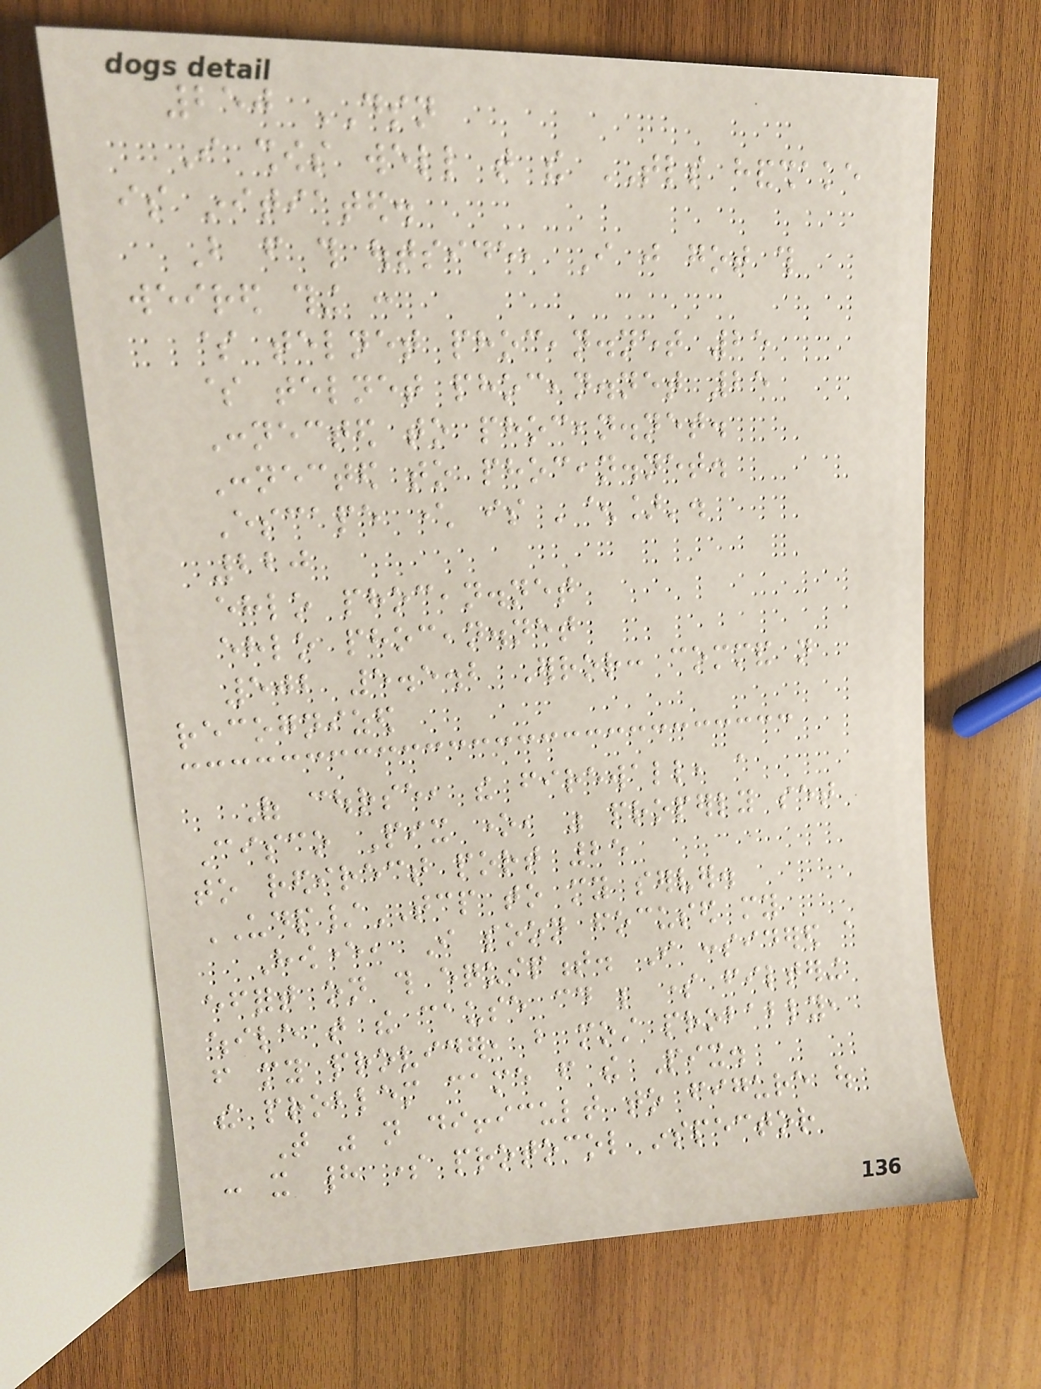250 DSN
I shows well that the TLS handshake
is initiated.
But from this outside, I just got this
weired thing :
$ telnet phocean.net 25
$ telnet phocean.net 25
Connected to phocean.net.
Connected to phocean.net.
Escape character is '^]'.
220
ehlo phocean.net
ehlo phocean.net
502 5.5.2 Error: command not
recognized
Of course, the firewall, a
Cisco Pix one, was properly set
to redirect port 25
UDP/TCP to my server.
However, I soon focused my
effort on this equipment. I considered a
while that the cause could be some filtering
from my provider, but most probably,
the problem came from the Pix.
That was not difficult to figure out
: it had some protocol inspector
